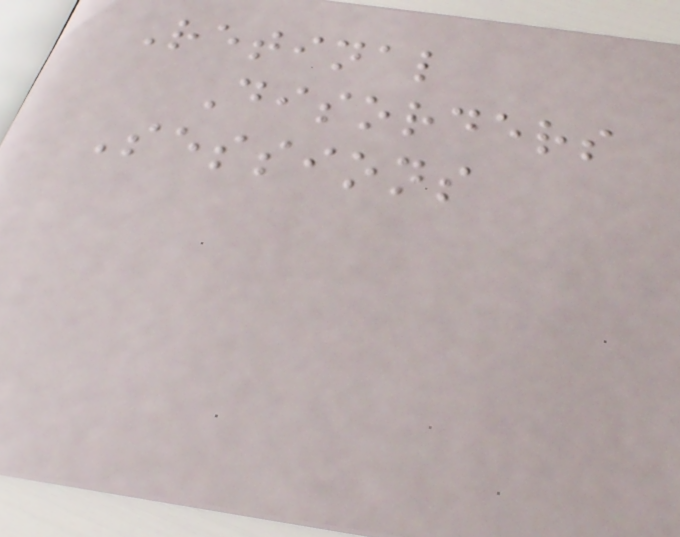Retinal
Disorders
Sessions
